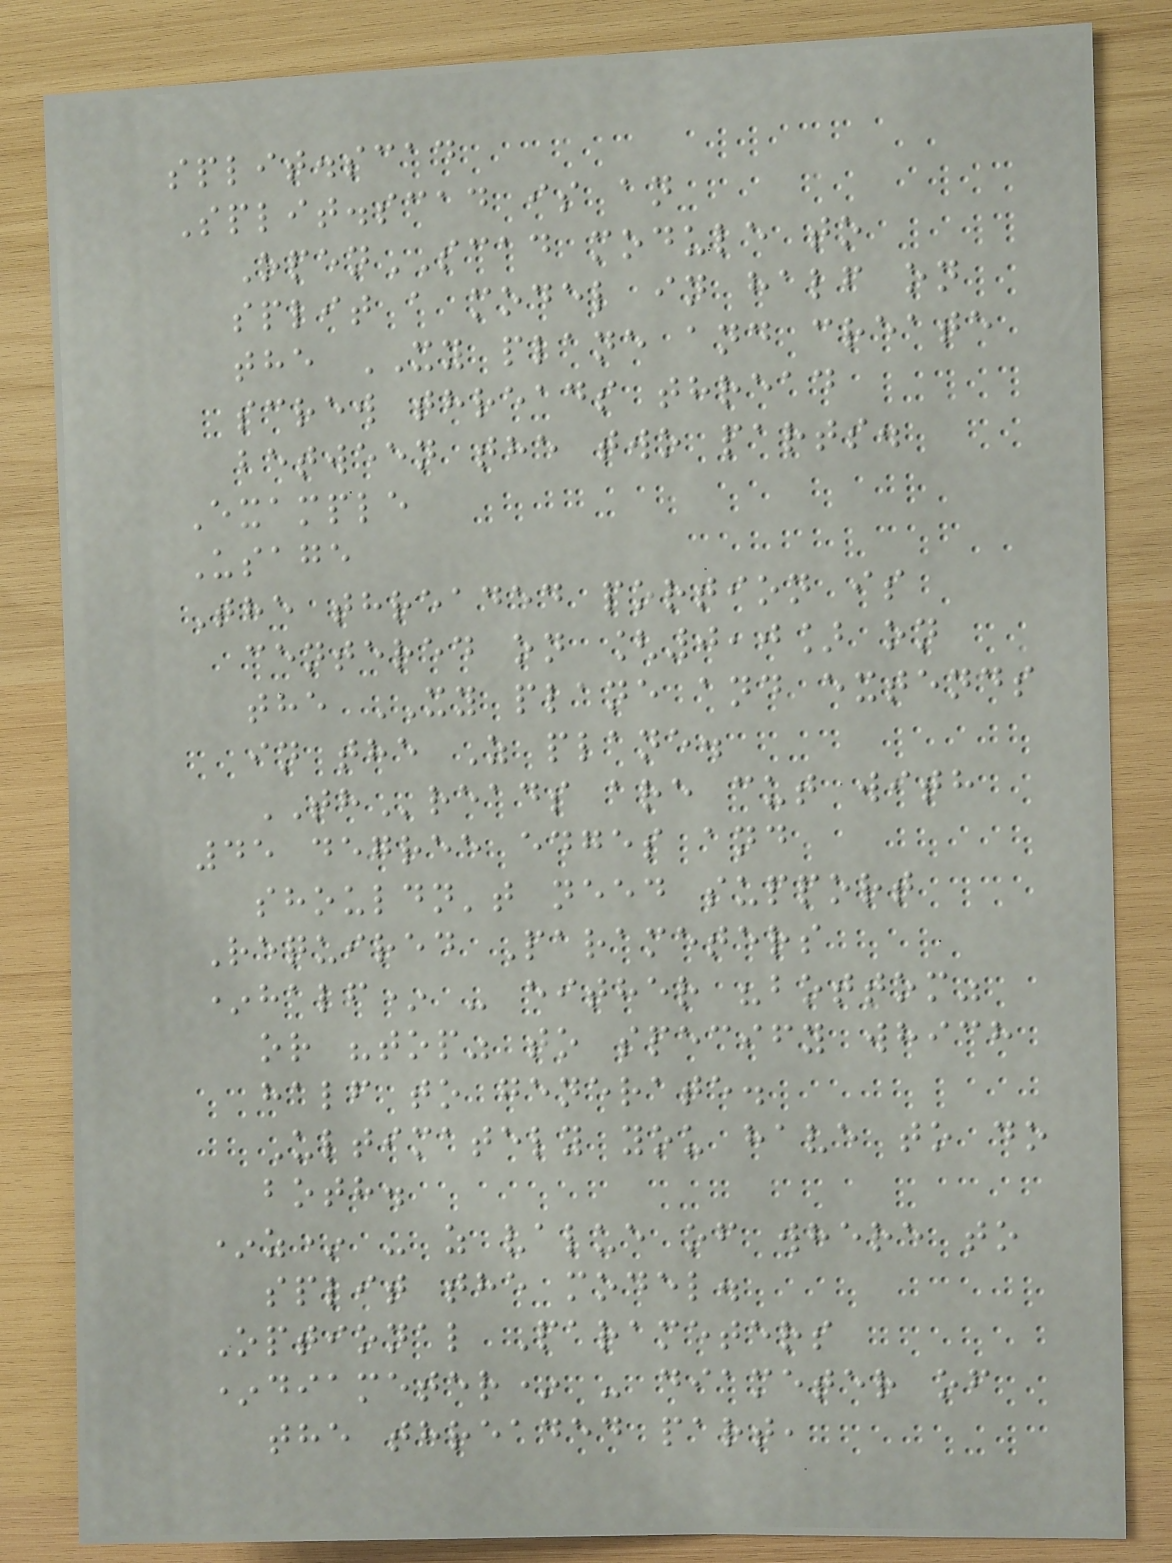split.scad
Split.scad is an
OpenSCAD module to
split a model in half on
the XY plane and create
screw threads thread
between the two parts.
Example
Usage
The threaded portion is
centered on [0,0] on
the XY plane and extends
in the Z plane.
THreads are cut with
45 degree edges and
shouldn't need support
Required Parameters
*half* - either "bottom"
or "top" to specify which
half to generate.
Ultimately you have to do
both.
*z* - z value of where to
split the model.
Optional Parameters
*diameter* - diameter of
the threaded part,
